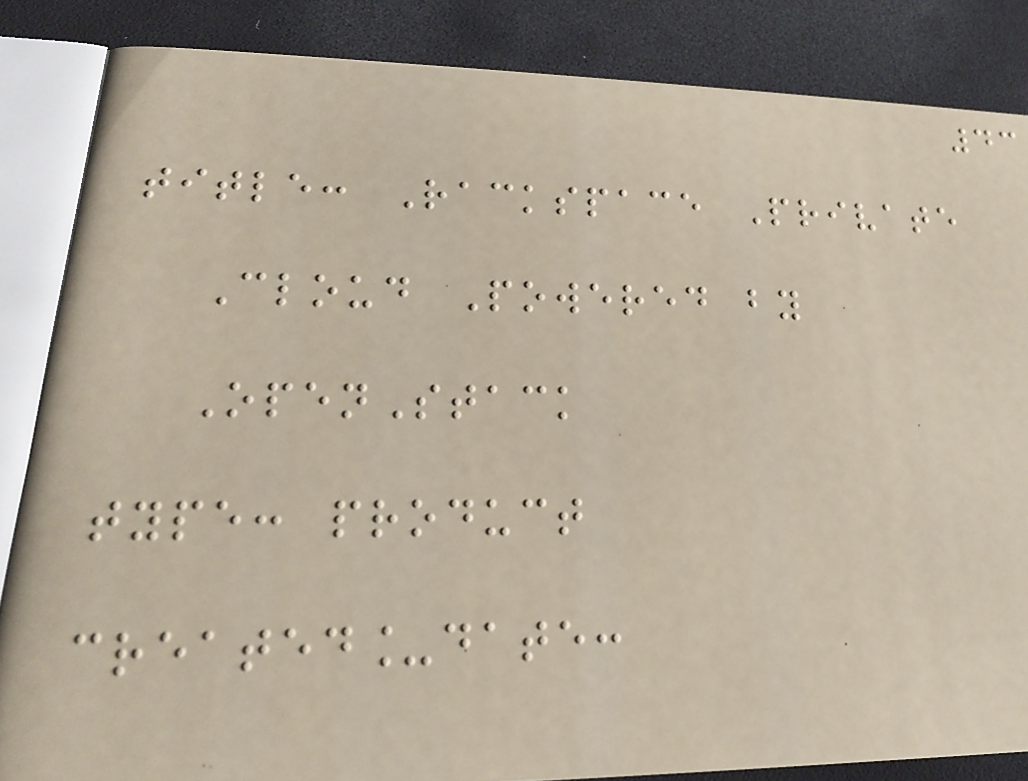43
title: Rackspace Private
Cloud Powered by
OpenStack
type: product
created_date:
